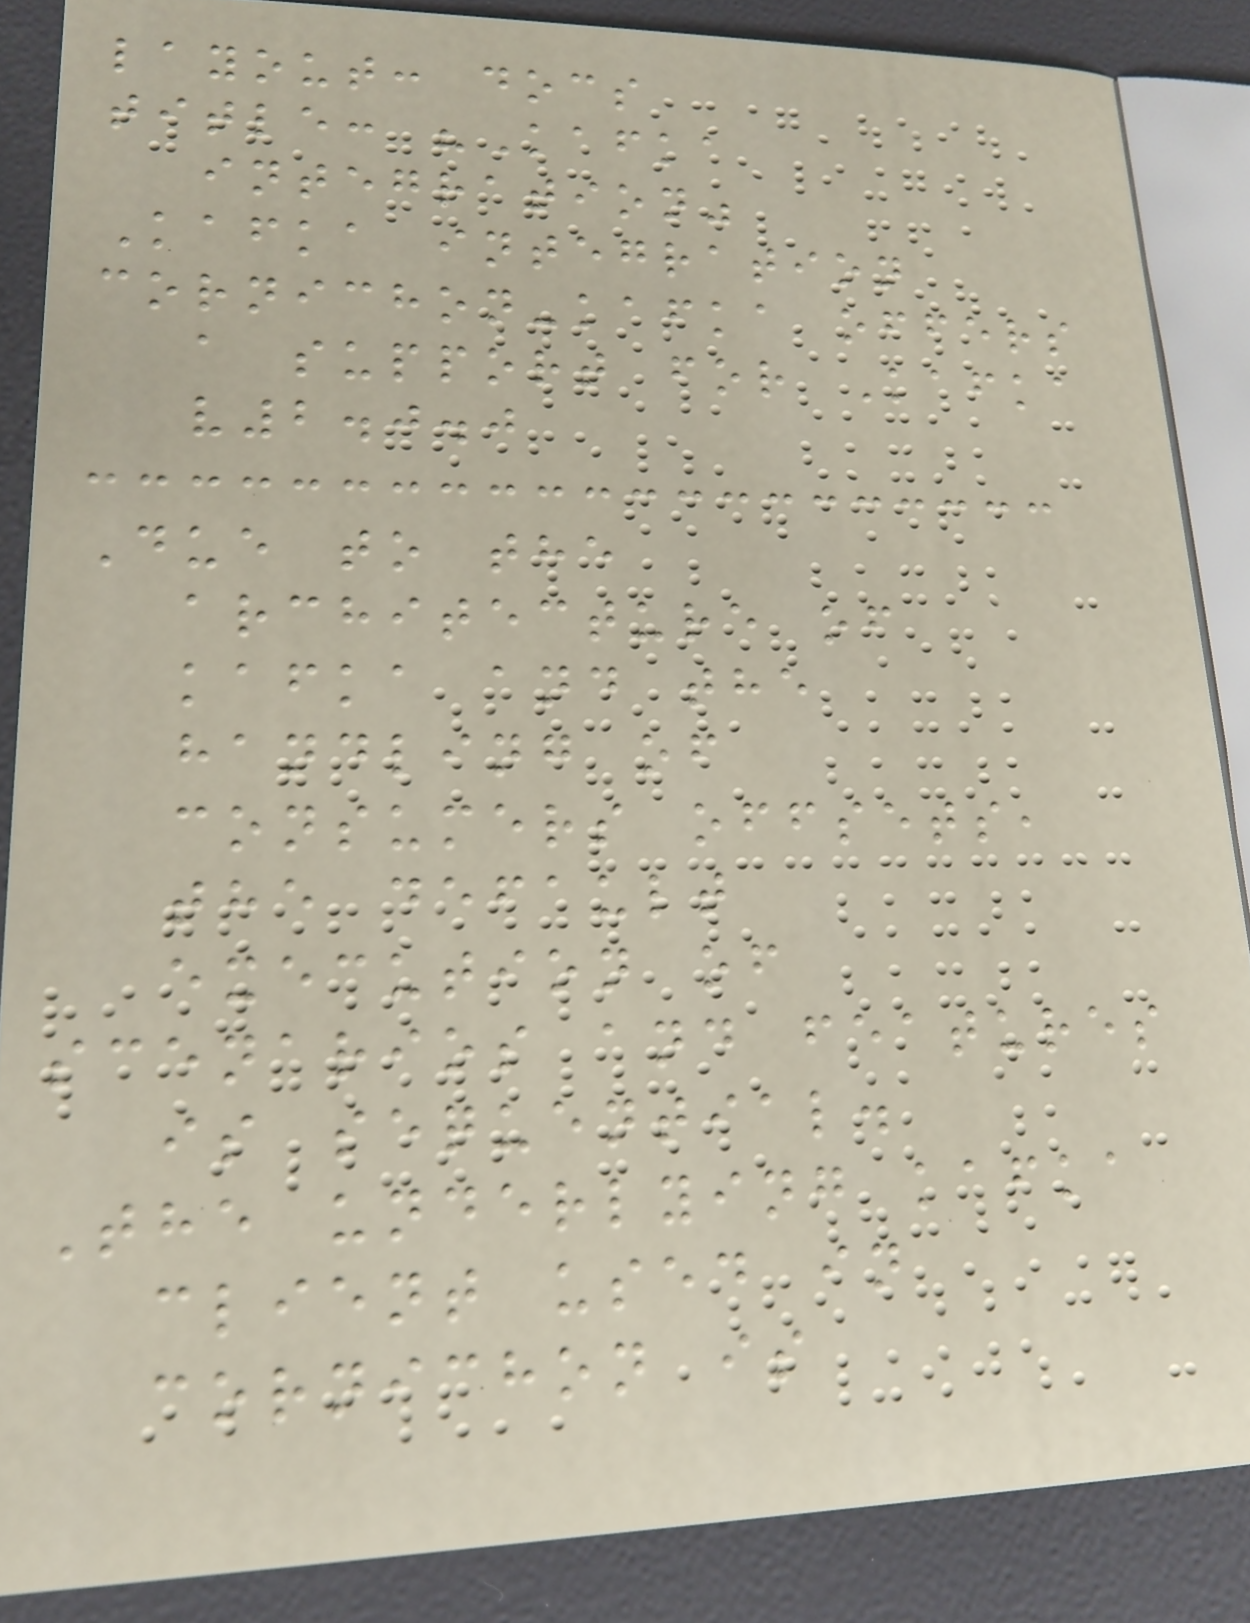layout: docs
title: "Kafka
integration"
Kafka integration
cornichon-kafka offers
a support for Kafka
v2.0.0
Due to the
architecture of
kafka and the
handling of
consumers offsets,
the default
execution of
scenarios and features
is sequential.
The underlying kafka
client used in
cornichon is
